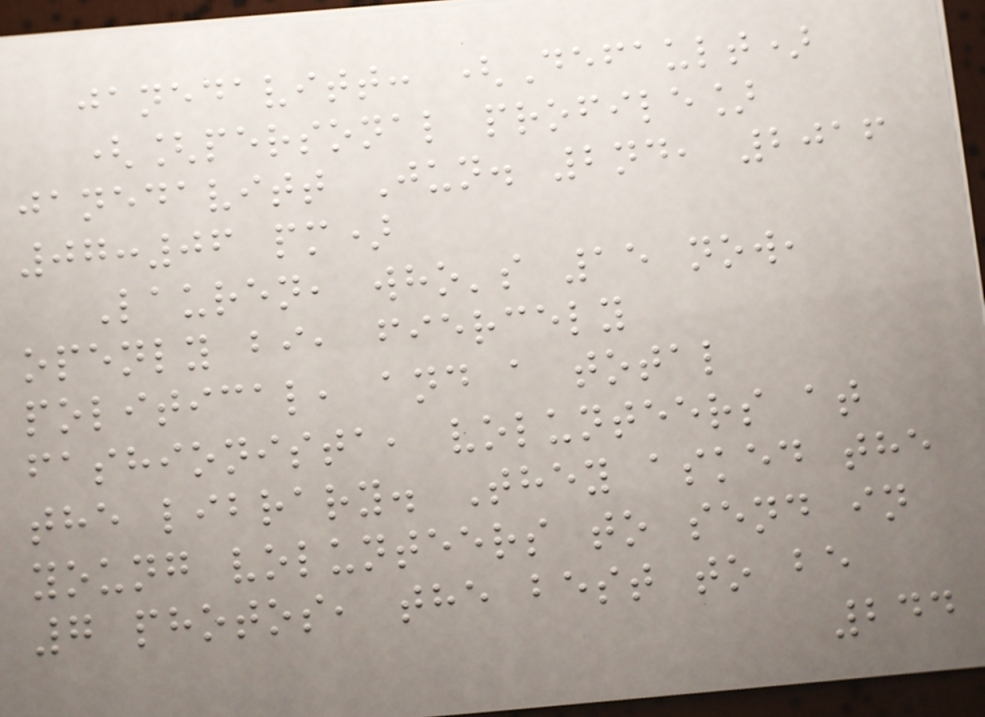janedavitt: (Default)
([personal profile]
janedavitt Jun. 2nd, 2016
07:06 pm)
Lauren, who's 15 now,
openly bi, fiercely
political, and a total
fashionista, volunteers at
the library. They asked the
young volunteers to send in
7 photos, the best to be
244
